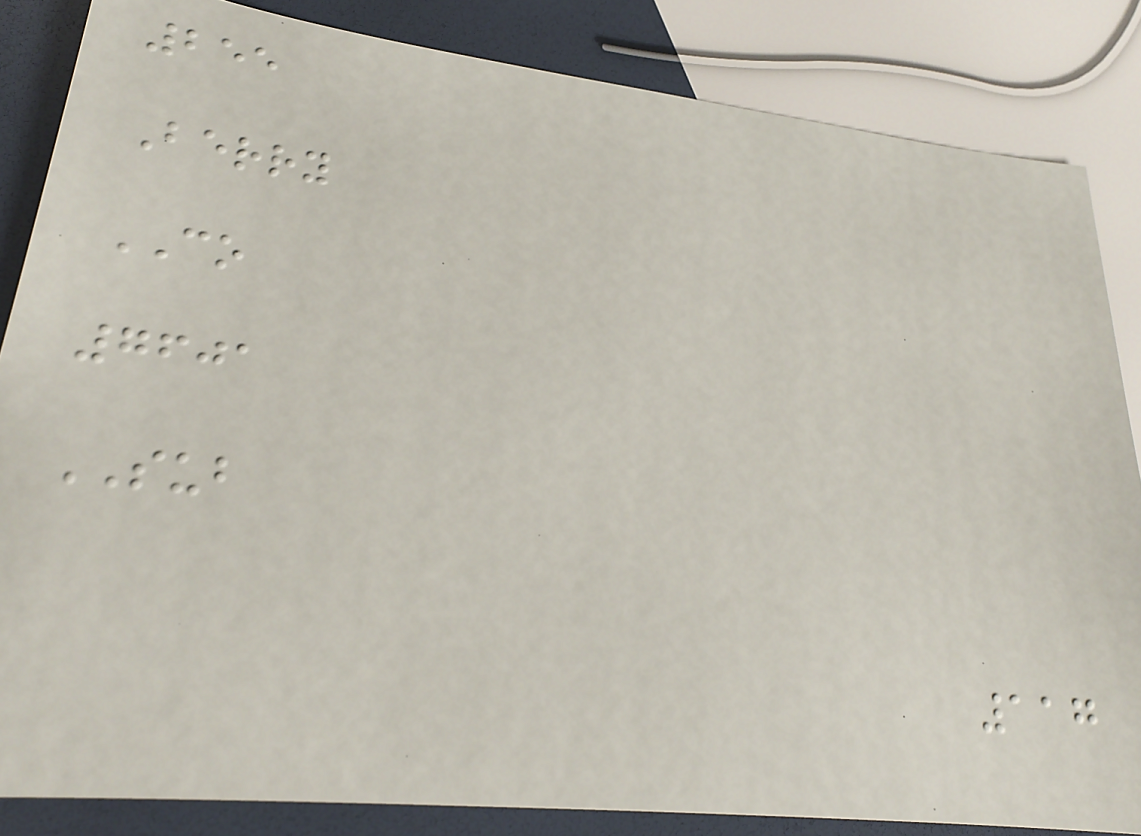255
Berry
CO
7601
SUB
117
